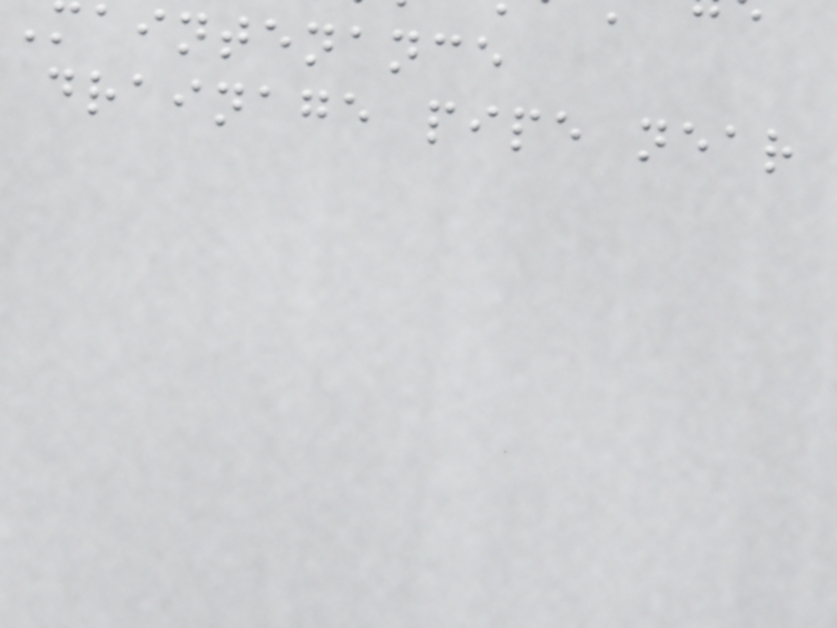aintenance
drainage pipe near
